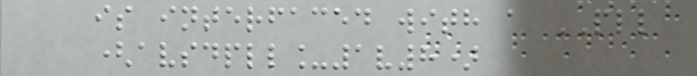is interfaced with a PLL
(avsdpll_1v8)
